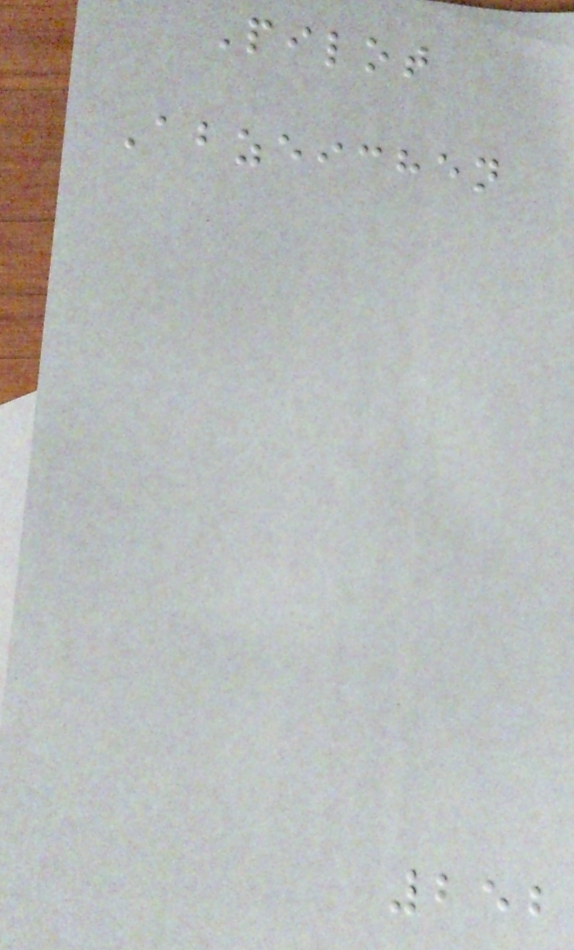Pilot
Abzeichen
252
